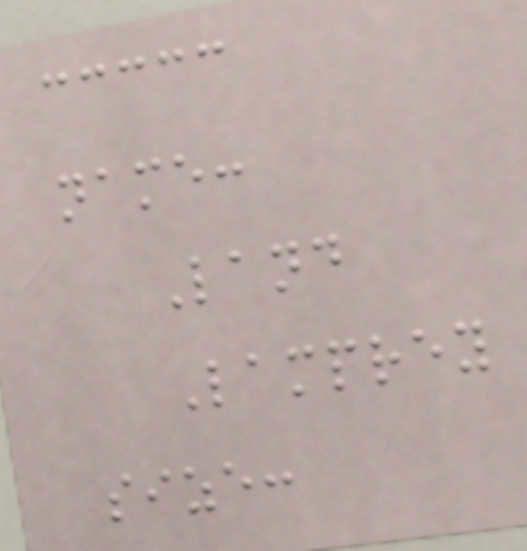name:
Land
Lamprey
size:
